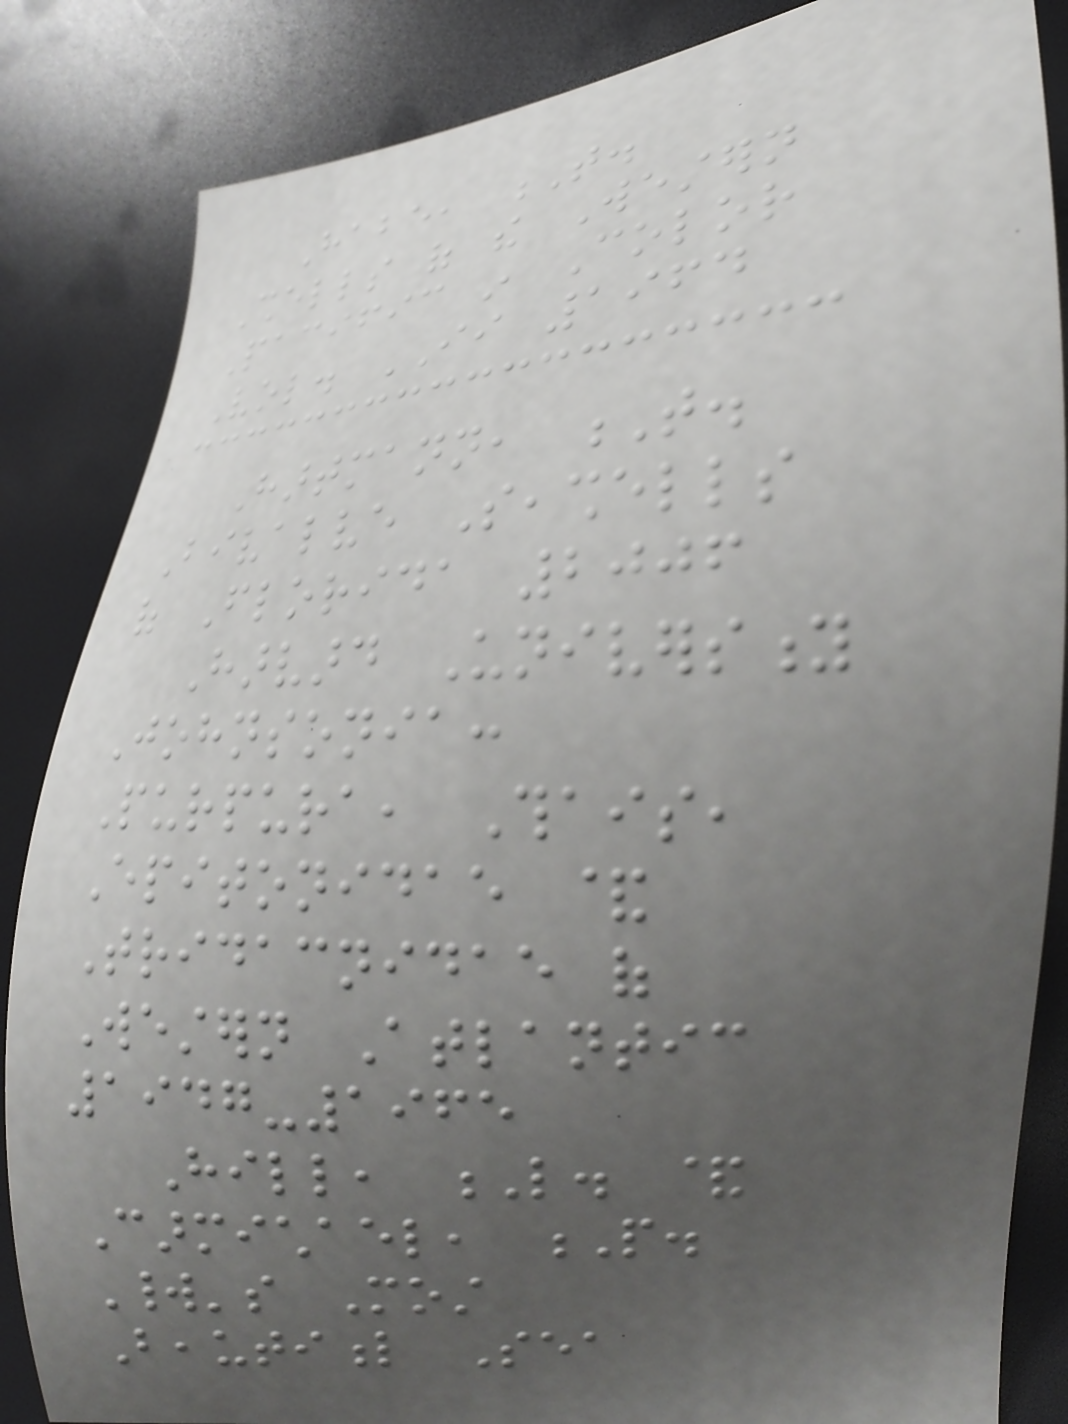Habe, T.
Shells of the Western
Pacific in Color
Vol. II 1964
Hartmann, T.
Bivalve Seashells
of Florida 2006
Harvard University
Johnsonia:
Purpura, Thais,
Epitonidae &
Tridacnidae of
Western Atlantic
1947-1965
Hill, L. &
Carmichael, P.
World's Most
Beautiful Sea
